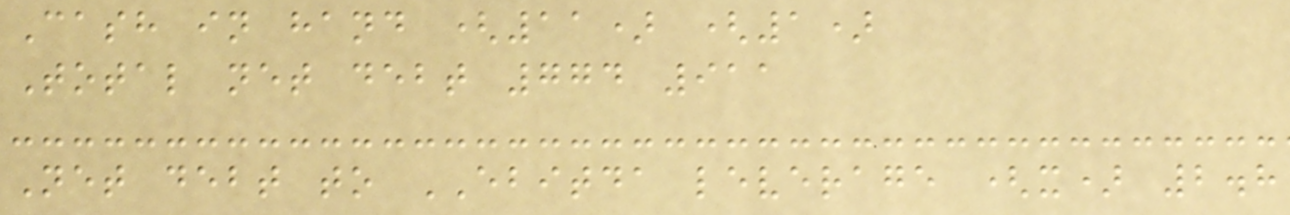Cash in hand (11) (1)
Total net debt 774 911
Net debt to EBITDA leverage (x) 2.8
